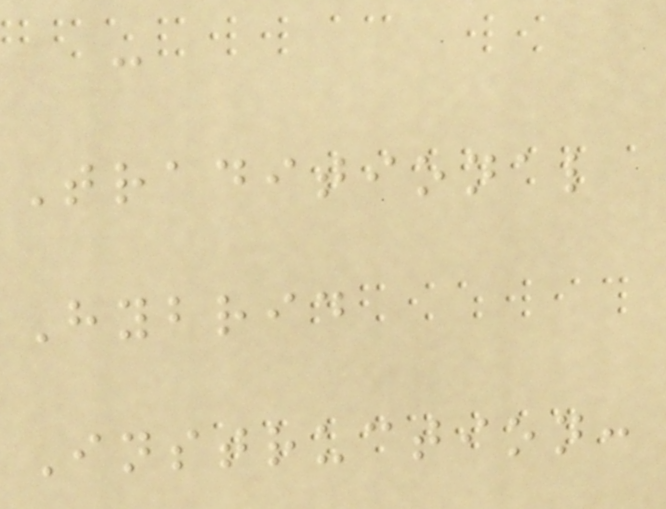-
Traditional
Hybrid
Instruction:
